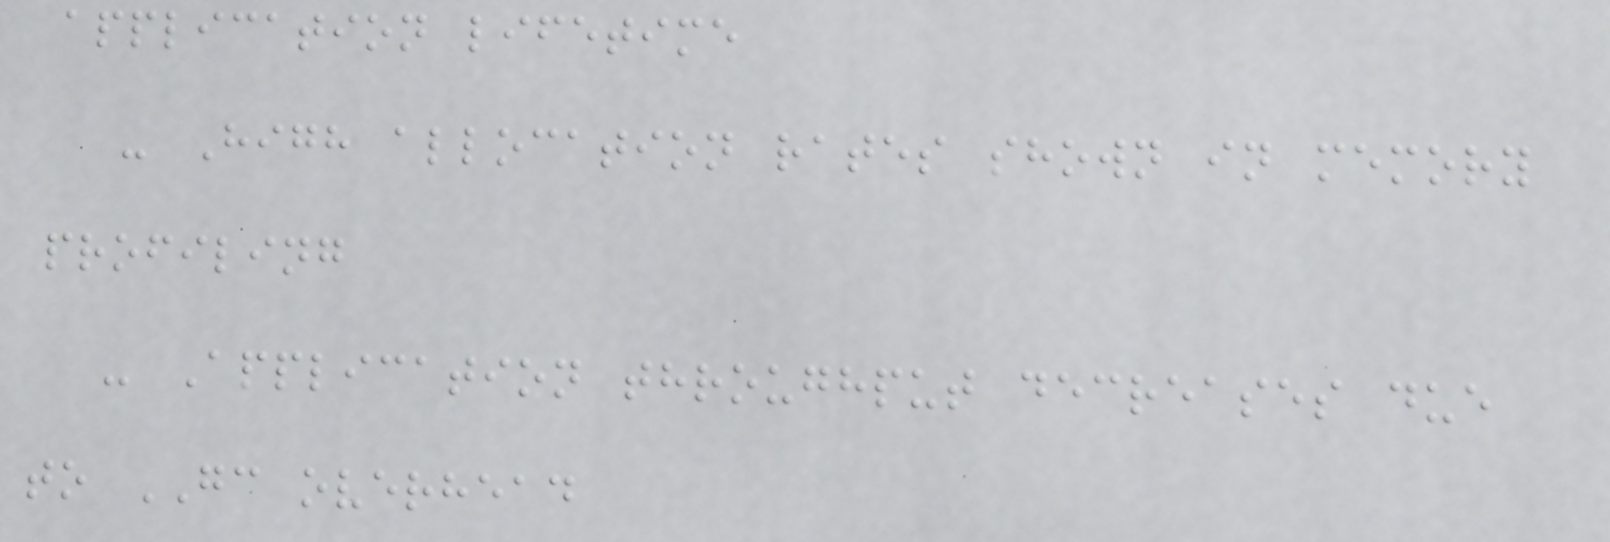application lifetime
- High allocation rates shown in memory
profiling
- Application throughput decreases due
to GC overhead
